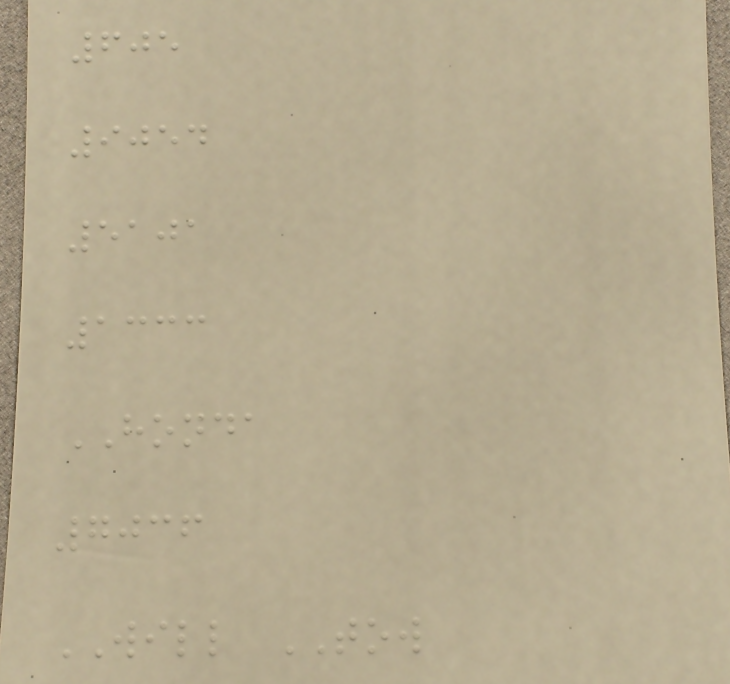605
9054
5101
1333
HONDA
7036
WILL TOW
